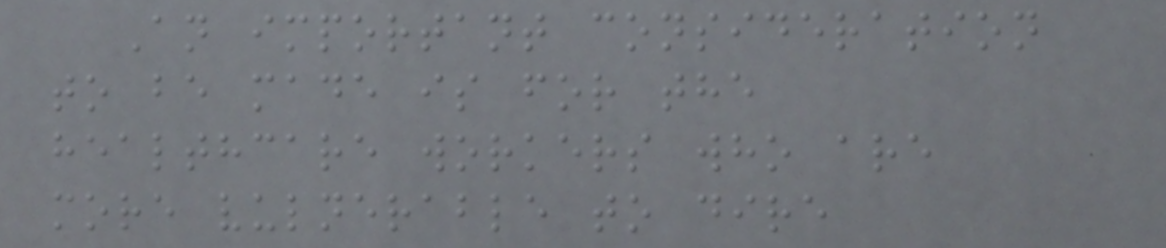An important consideration
to be made is for the
healthcare workers who are
more vulnerable to dire
